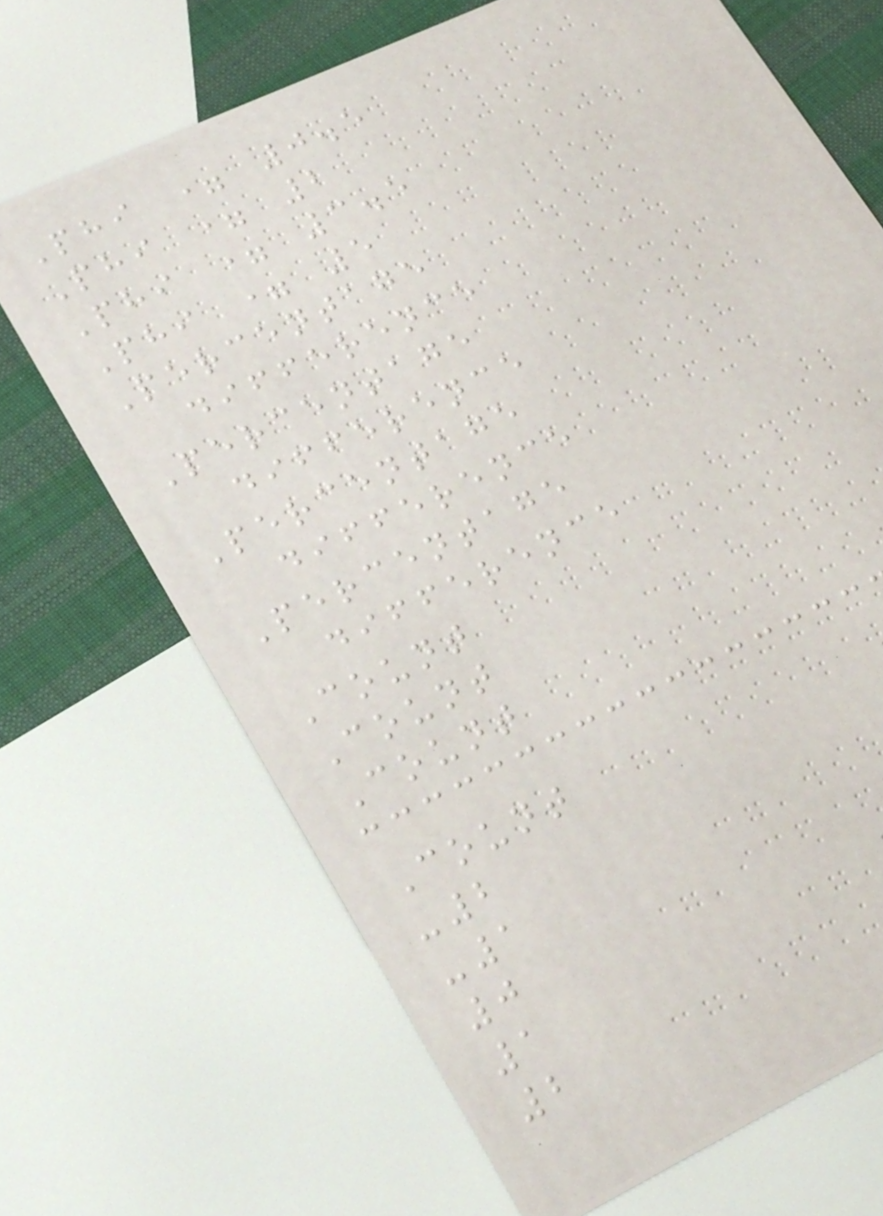Phi = 0.5
Phi = 2
Phi = 3.5
Phi = 5
Percentage
difference
Percentage
difference
Percentage
difference
Percentage
difference
Count
Count
Count
Count
-2
-1
0
1
2
